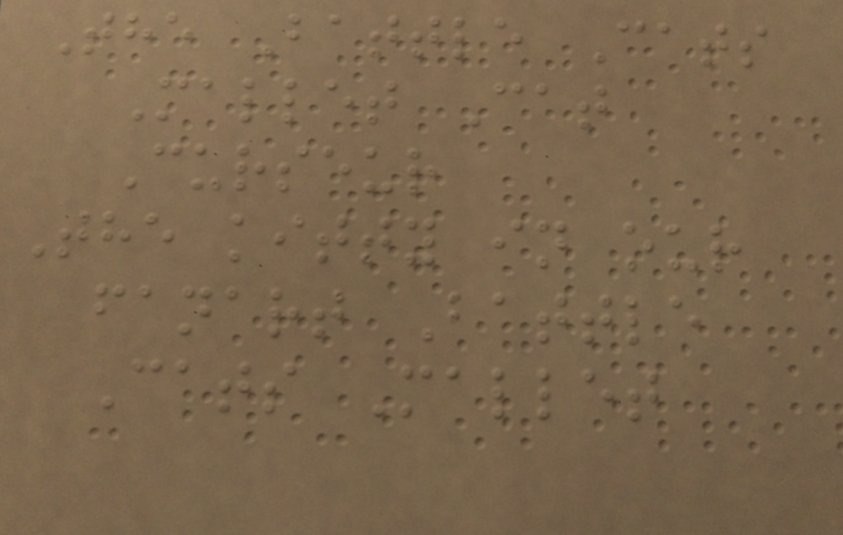The Battle Cats
Mallet Cat
Curseur
The kitty in our
fanart Battle
Cats Mallet
